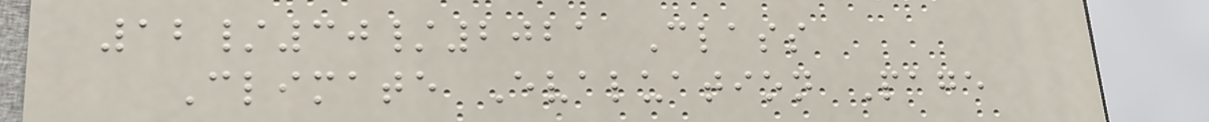12/30/2021 Class
Climate Evaluation Page
